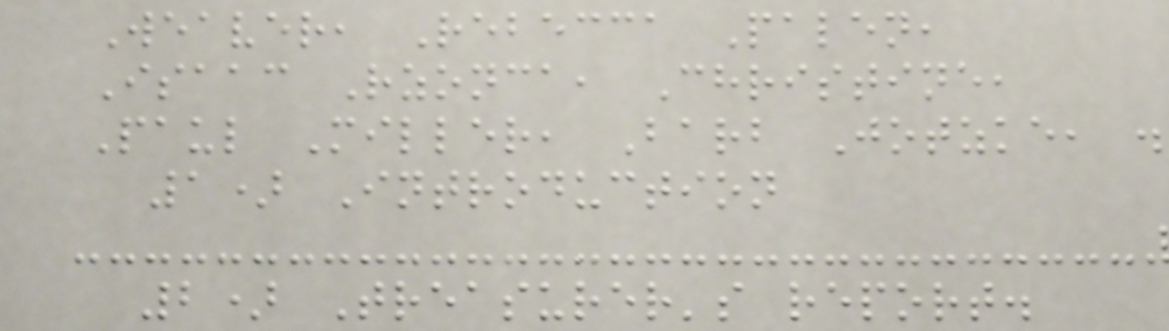Weaver, Rebecca Palen,
Isaac Rzonca, Christine,
Paul Miller, Barb Jotzke, .
1) Introduction
2) Treasurer's report.
